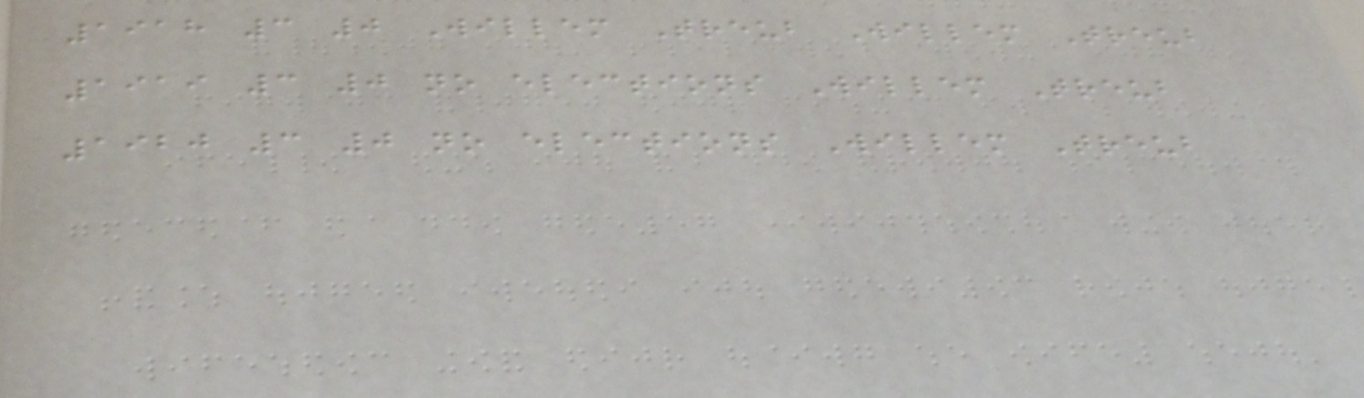1918 3 0 Willem Treub Willem Treub
1919 3 0 no elections Willem Treub
1920 3 0 no elections Willem Treub
